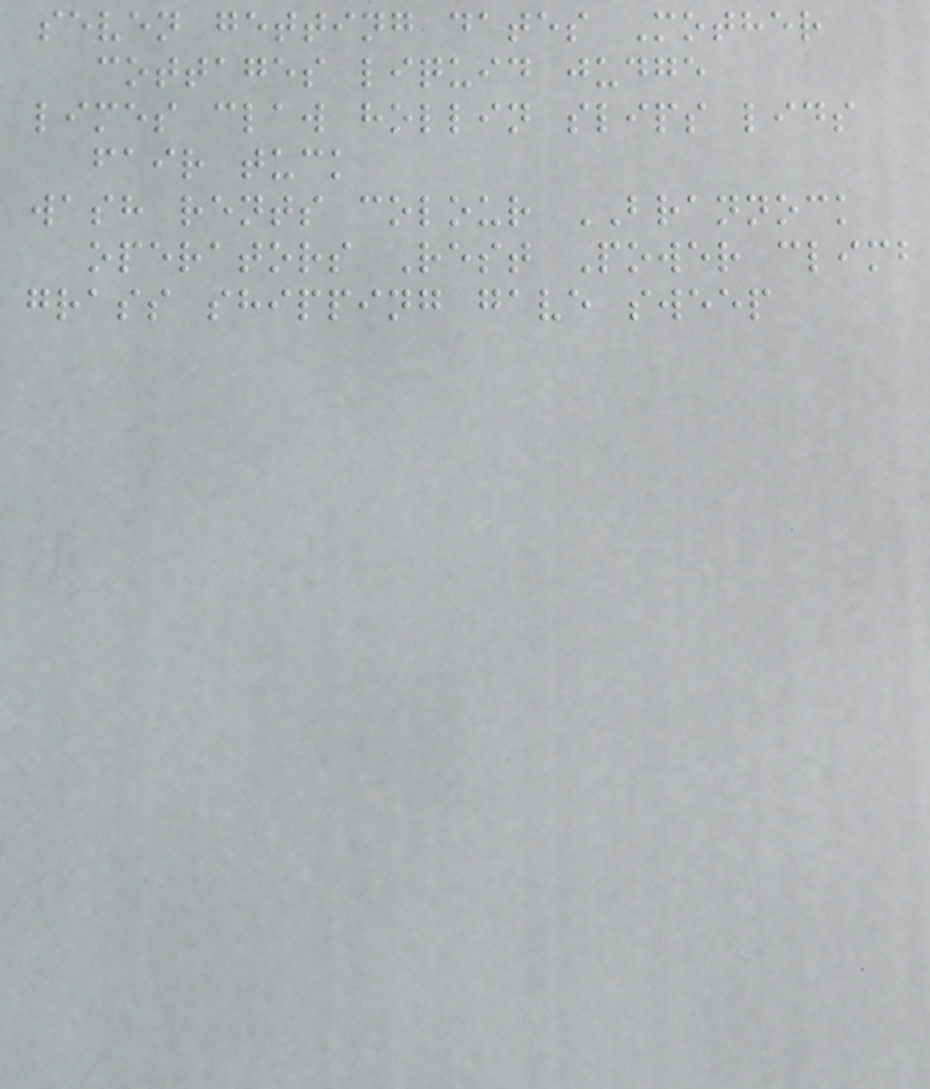seven getting dates Mother
cottages liquid judge
limes claw hollin slips lids
fair tuck
wash rents colour BRANNOCK
operators Rest Power climb
grass shipping gave sweep
